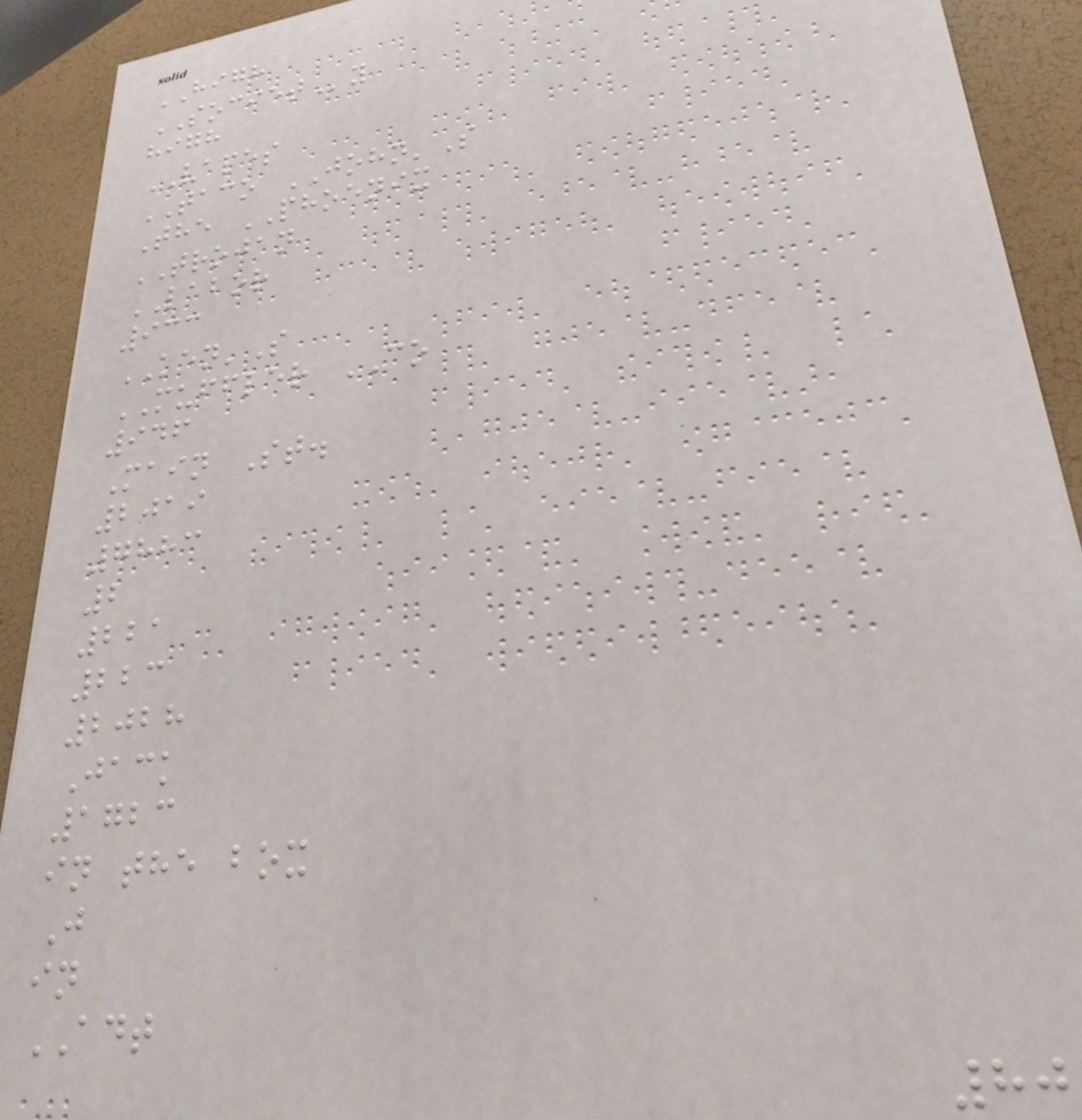HIGH
SOCIETy
high
VAPES
TACO JOHN'S
The PHOENIX
TROJAN
LABOR
933
KEN'S
MUFFLER CO
946
Main St.
2019
7883
2
221
223
2028
Jack
1723
in the box
J
in
ADT
80
